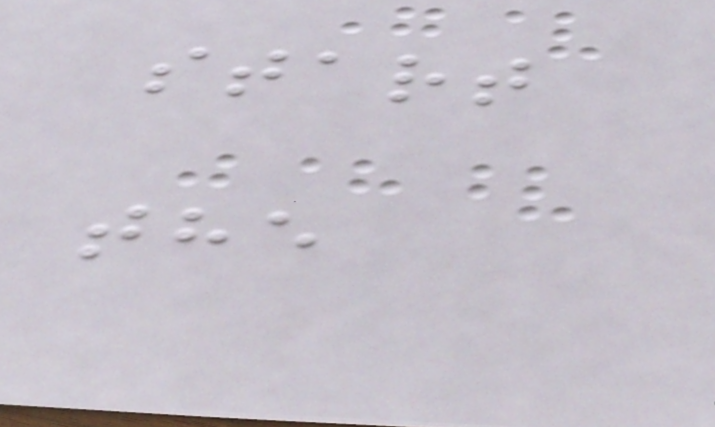start
the
